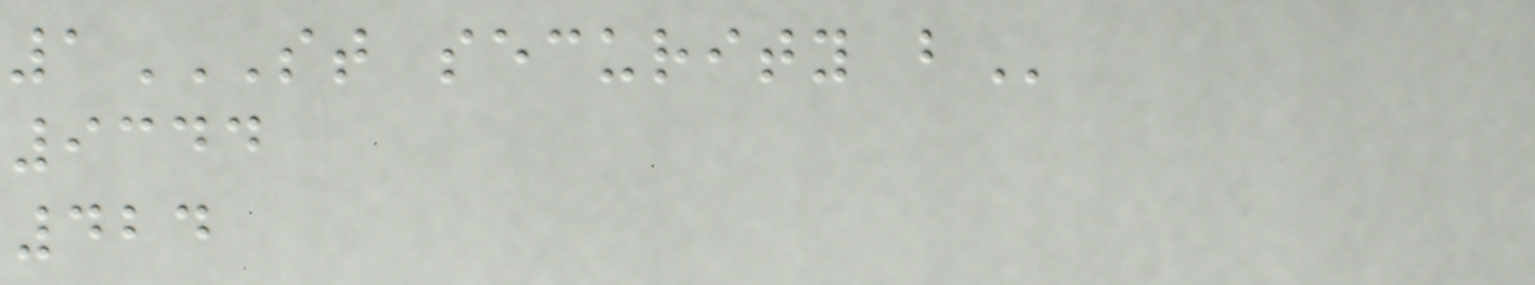1ST SECURITY B
9344
424
